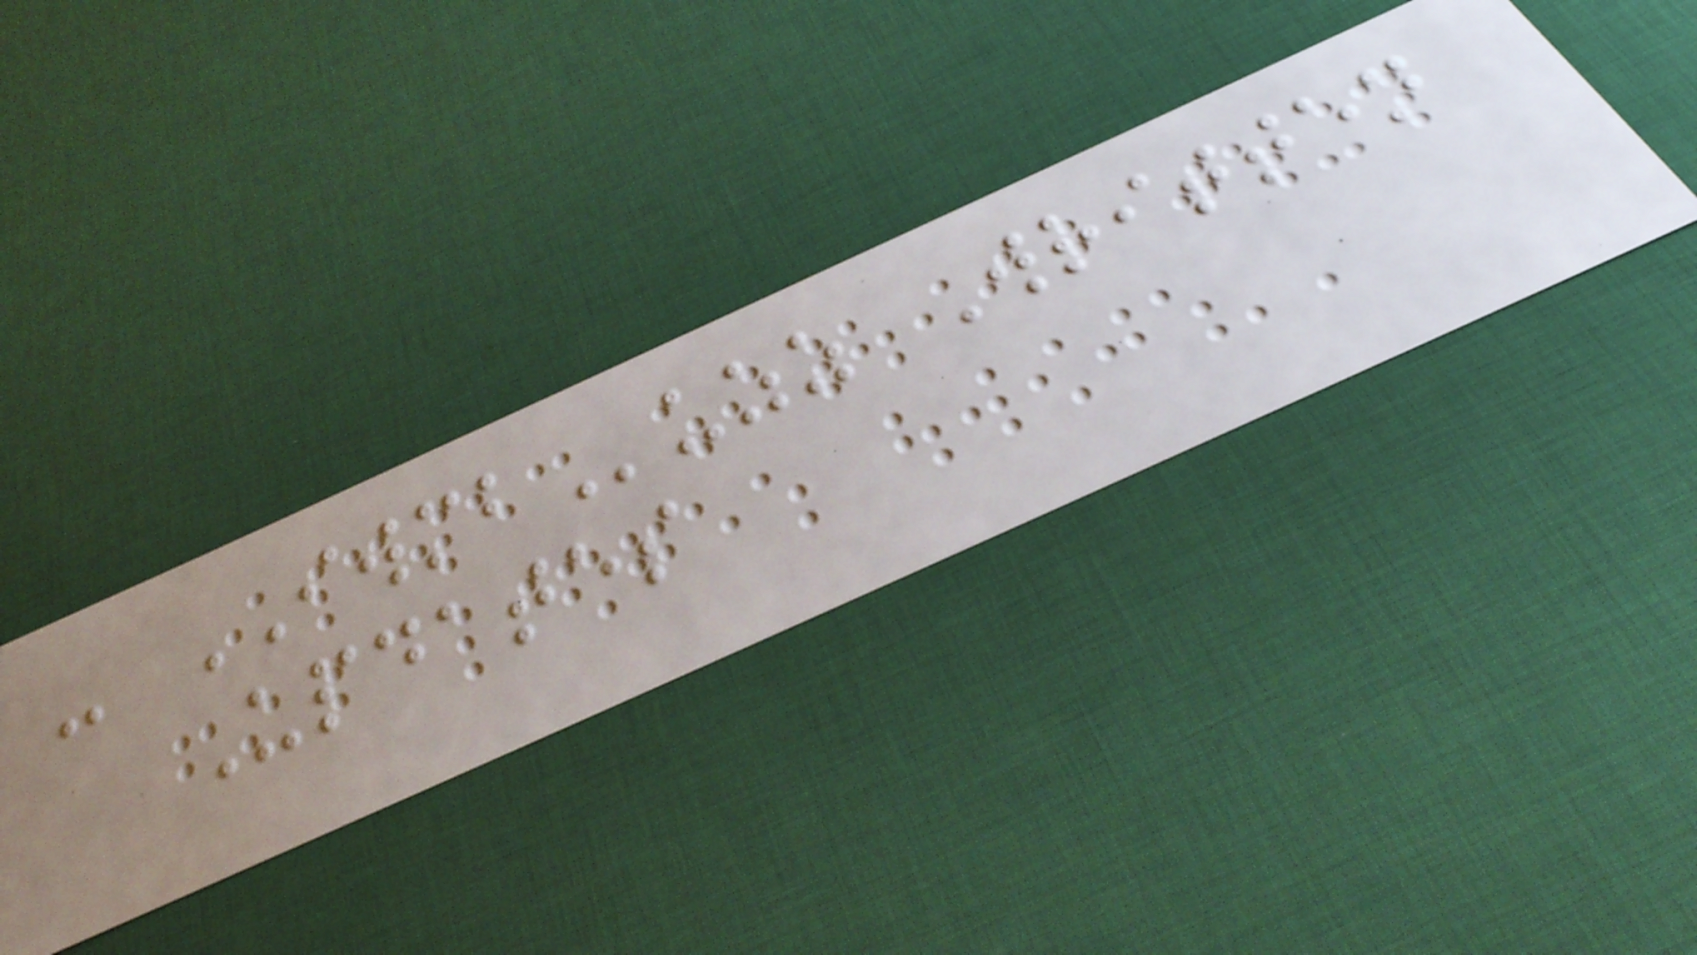- IWMBuzz Written
Updates
